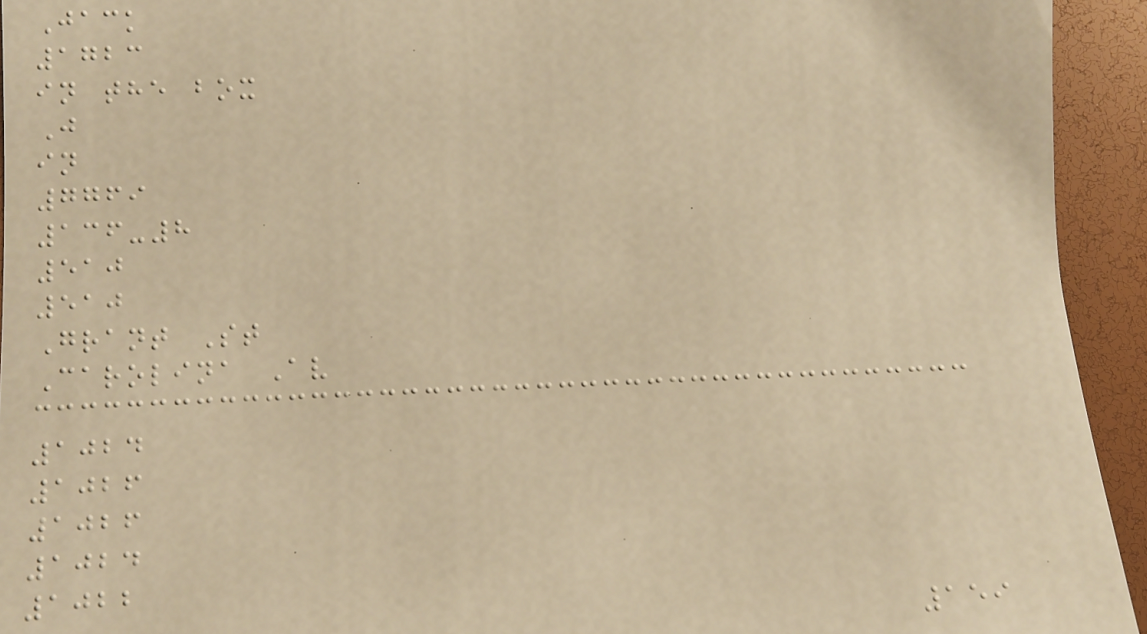Jack
1723
in the box
J
in
7769
136-8
510
510
Grant St
Carolina Av
1024
1026
1026
1024
1022
159
